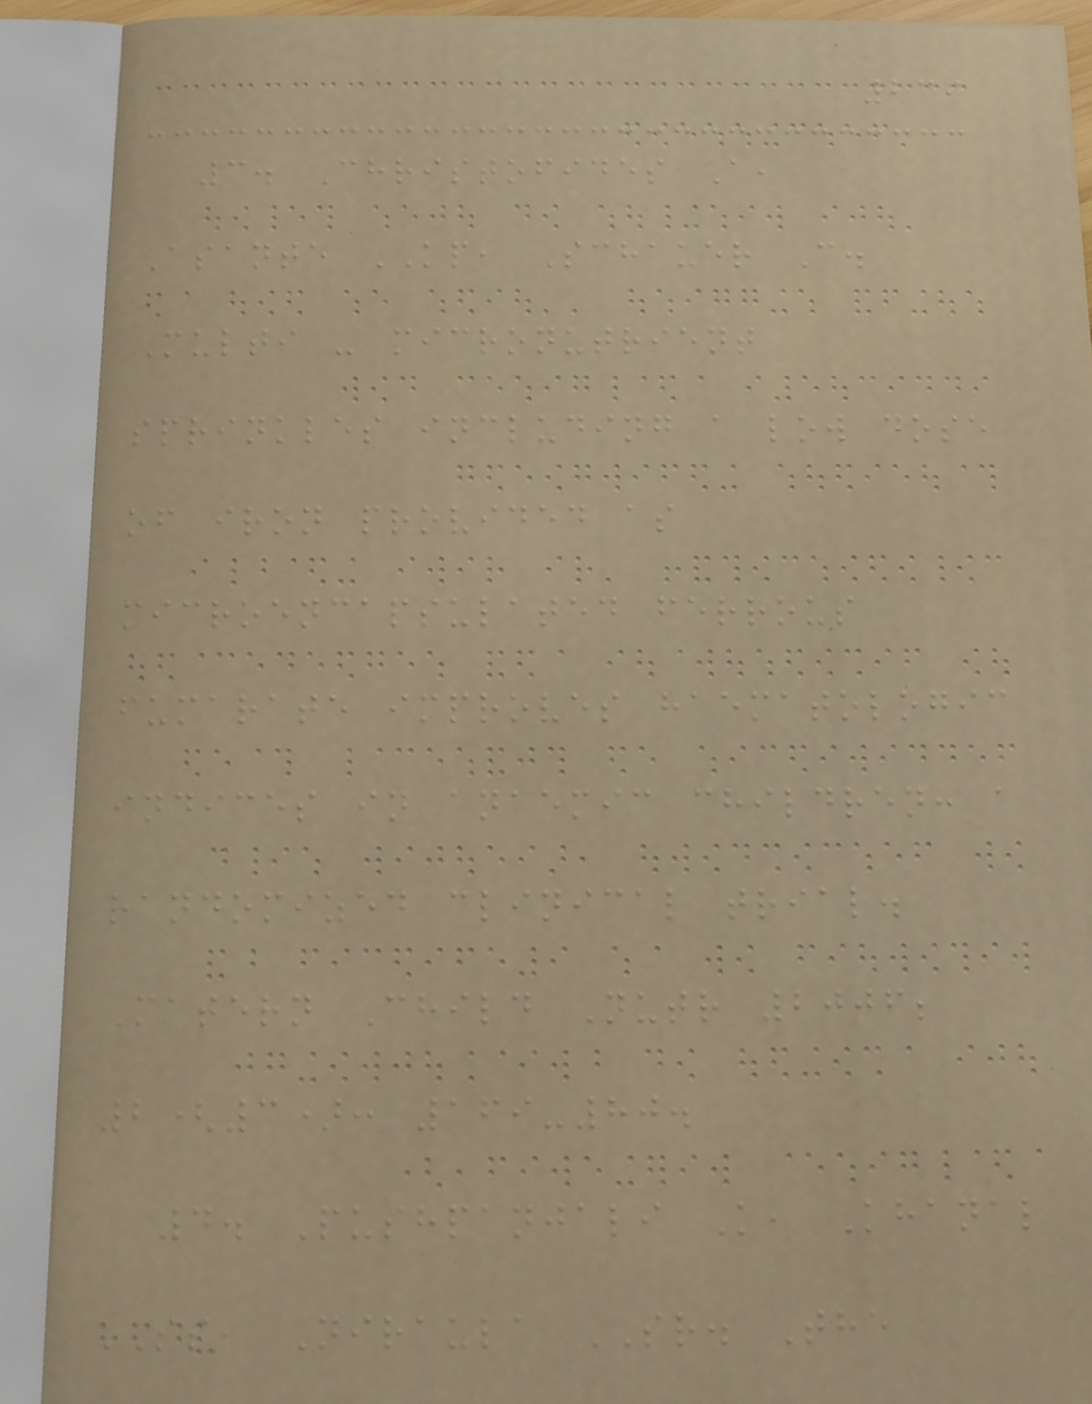239
3. Christofides A,
Asante KP, Schauer C.
Multi - micronutrient
sprinkles including a low dose
of iron provided as
microencapsulated ferrous
fumarate improves haematologic
indices in anaemic children: a
randomized clinical trial.
Matern Child Nutr 2006;
2(3): 169-80.
4. Pushpanjali K, Khanal
SS, Niraula SR. The
